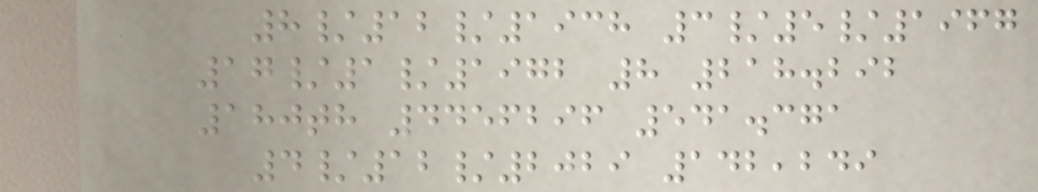8/12/1938 3/5/1967
17/1/1972 8 218.292
180th 4456296 541.371
4/12/2029 142,249
